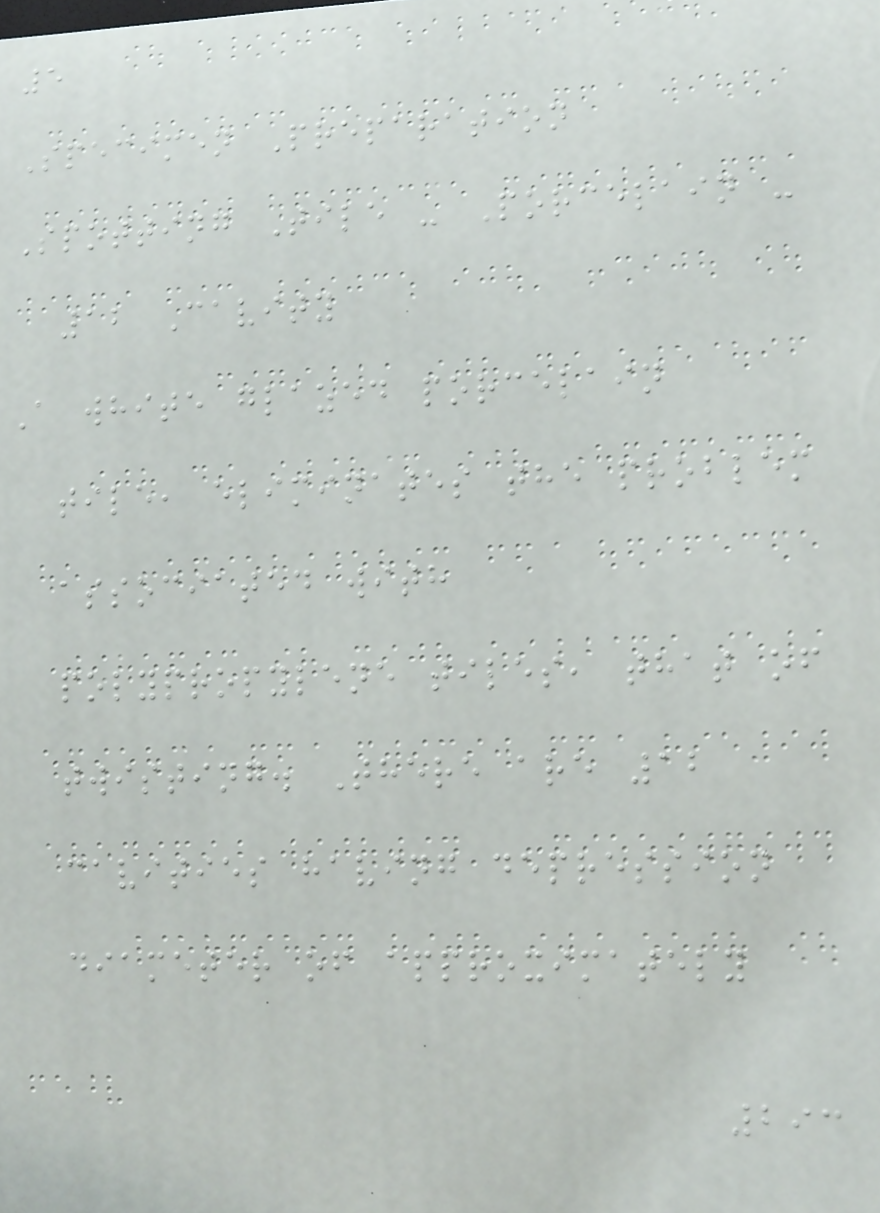5
Specimen Preparation
Spotting Tile - Porcelain -
12 Cavity
A white glazed porcelain
tile, eliminates the problem
associated with
polypropylene tiles, that of
twisting. There are 12
cavities having depression
diameter of approximately
293
